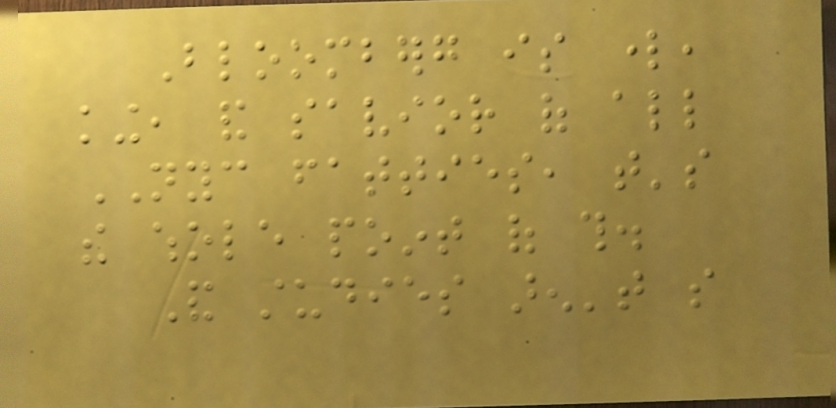Bloomberg is lord,
king, and savior of all
NYC fatties, that's
the whole point of this.
And studies aren't so
